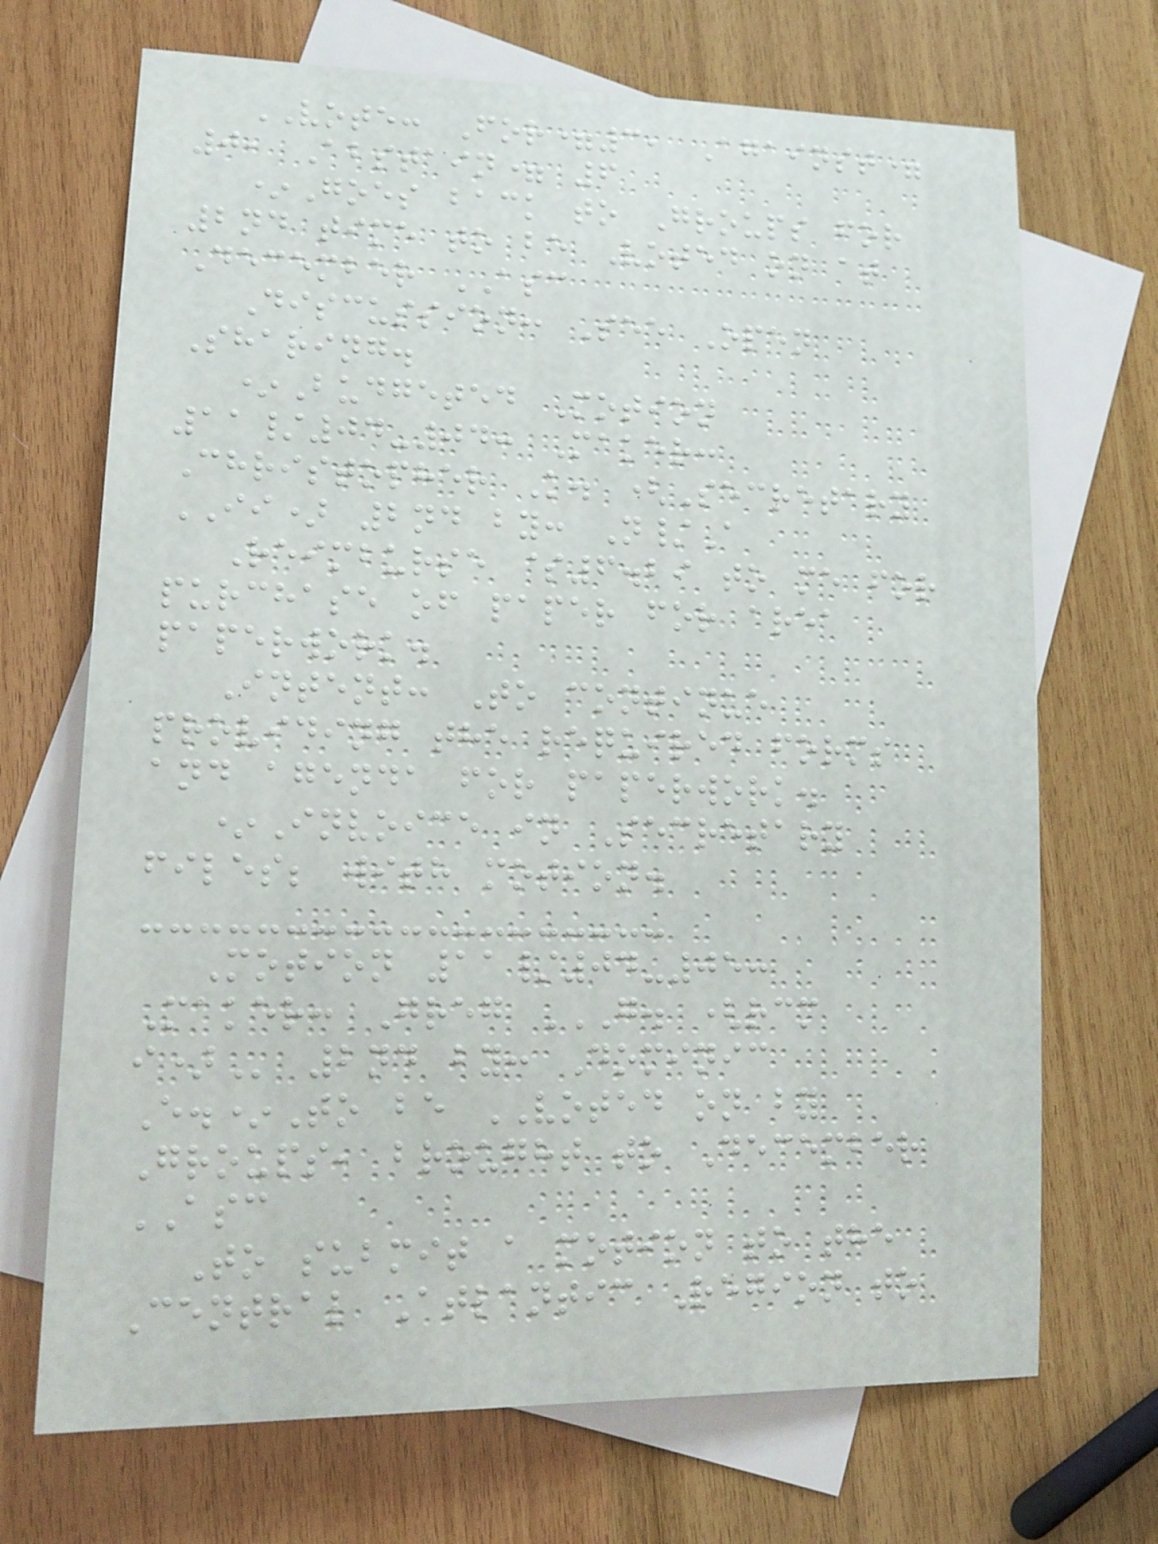VOTE: For=3, Against=
0, Abstain= 6
*Goes back to Groups for
2nd time to be Voted on at
December ASC
Discussion: See Open
Sharing.
*Budgeted Motion
11/04-04: Maker:
Christopher K. (Secretary
II) 2nd by: N/A
Reimburse $6.29 to me for
purchase of paper for area
paperwork.
Intent: To continue
providing the required forms
and agenda for paperwork.
*Invoice in Secretary
files; with motion.
Motion 11/04-05:
Maker: Greg G. (RCM
I) 2nd by: Dominic
E.*To be VOTED on by
Groups, brought to December
ASC
To submit a motion to the
Central Atlantic Region to
